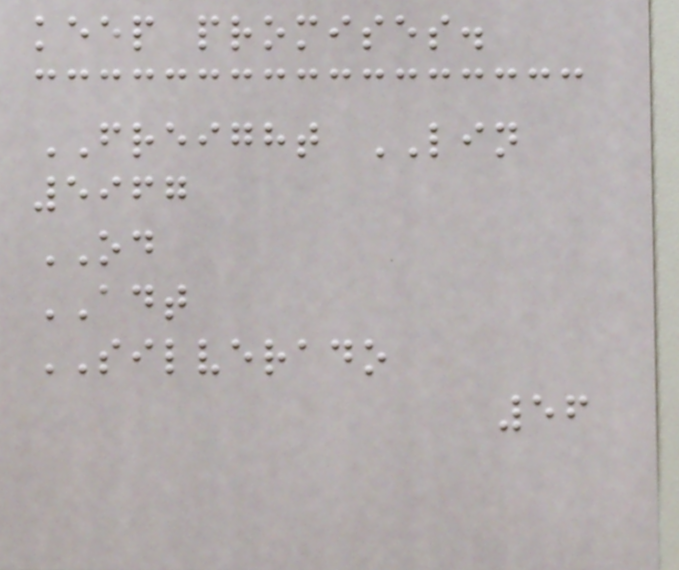keep promises.
FREIGHT LIN
5967
OD
ADT
SILVERADO
56
